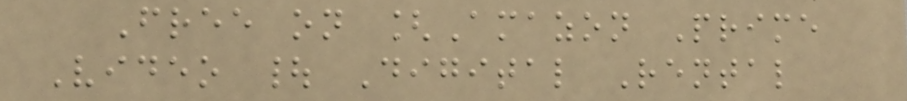Free on [Amazon Prime
Video | Digital Rental
